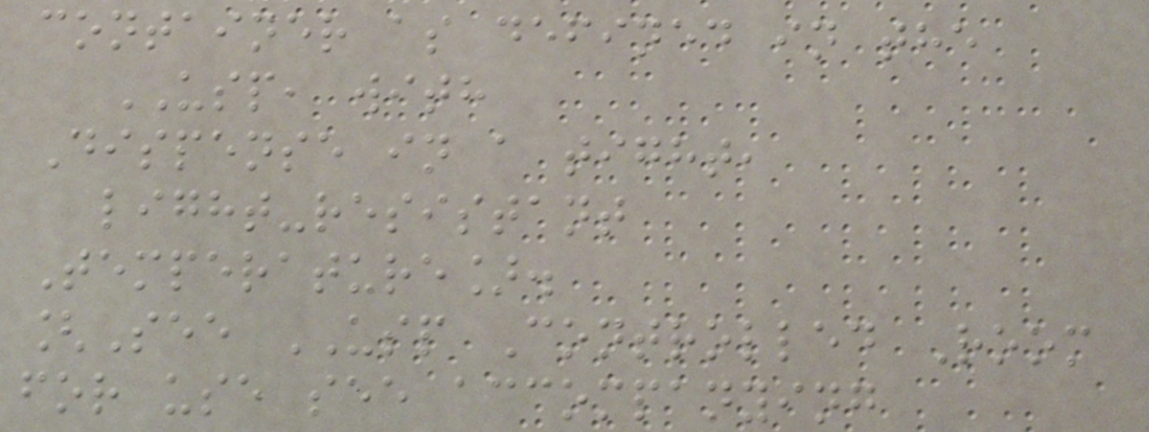container as defined in the
USP, with
Dispense in a tight,
light-resistant
Temperature].
[See USP Controlled Room
for use see accompanying
